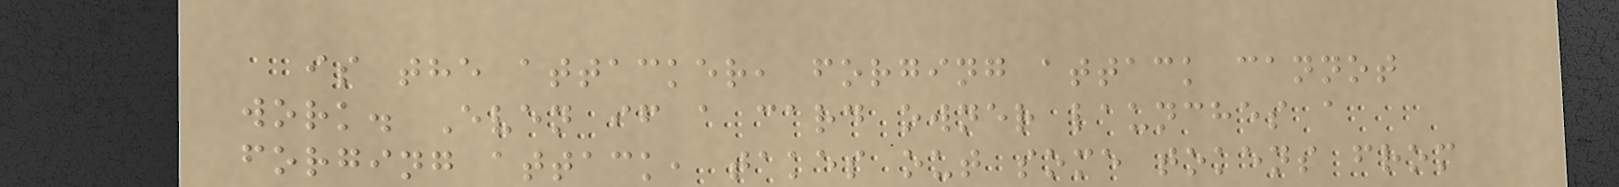is the attacker, forging attack cannot
work. Even if a card owner launches a
forging attack, takes out some tokens from
